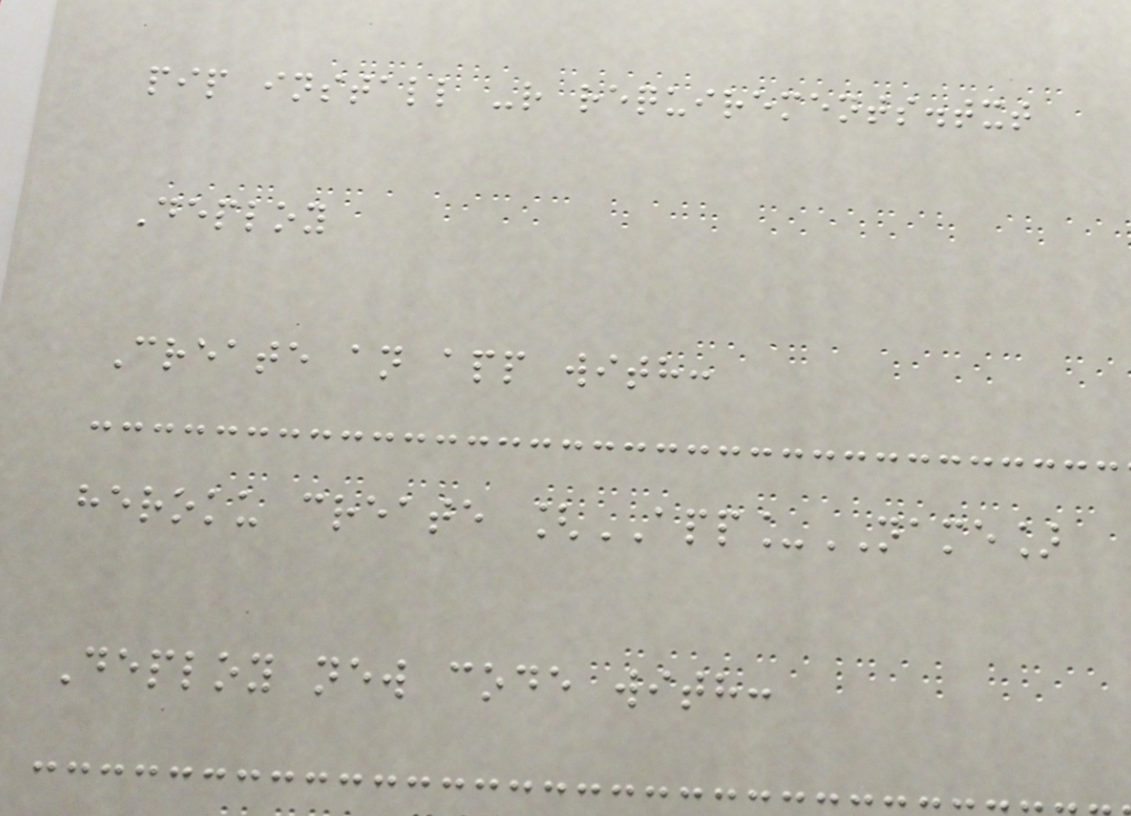pip install -r requirements.txt
Deploy
Create an app with:
heroku create [APP_NAME]
Deploy new code with:
